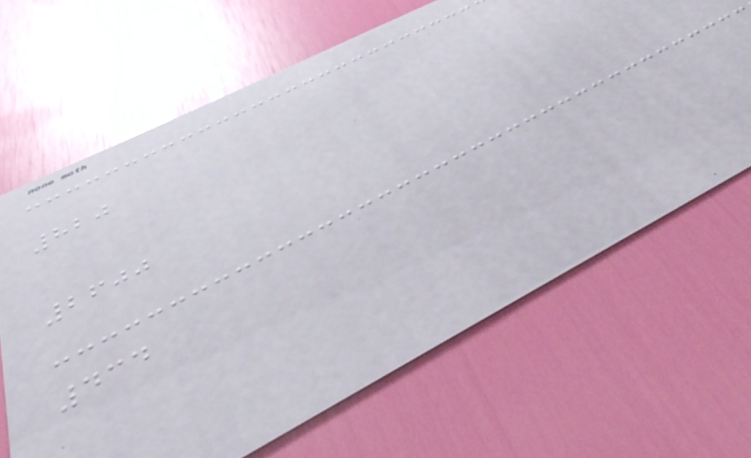820
2600
434
